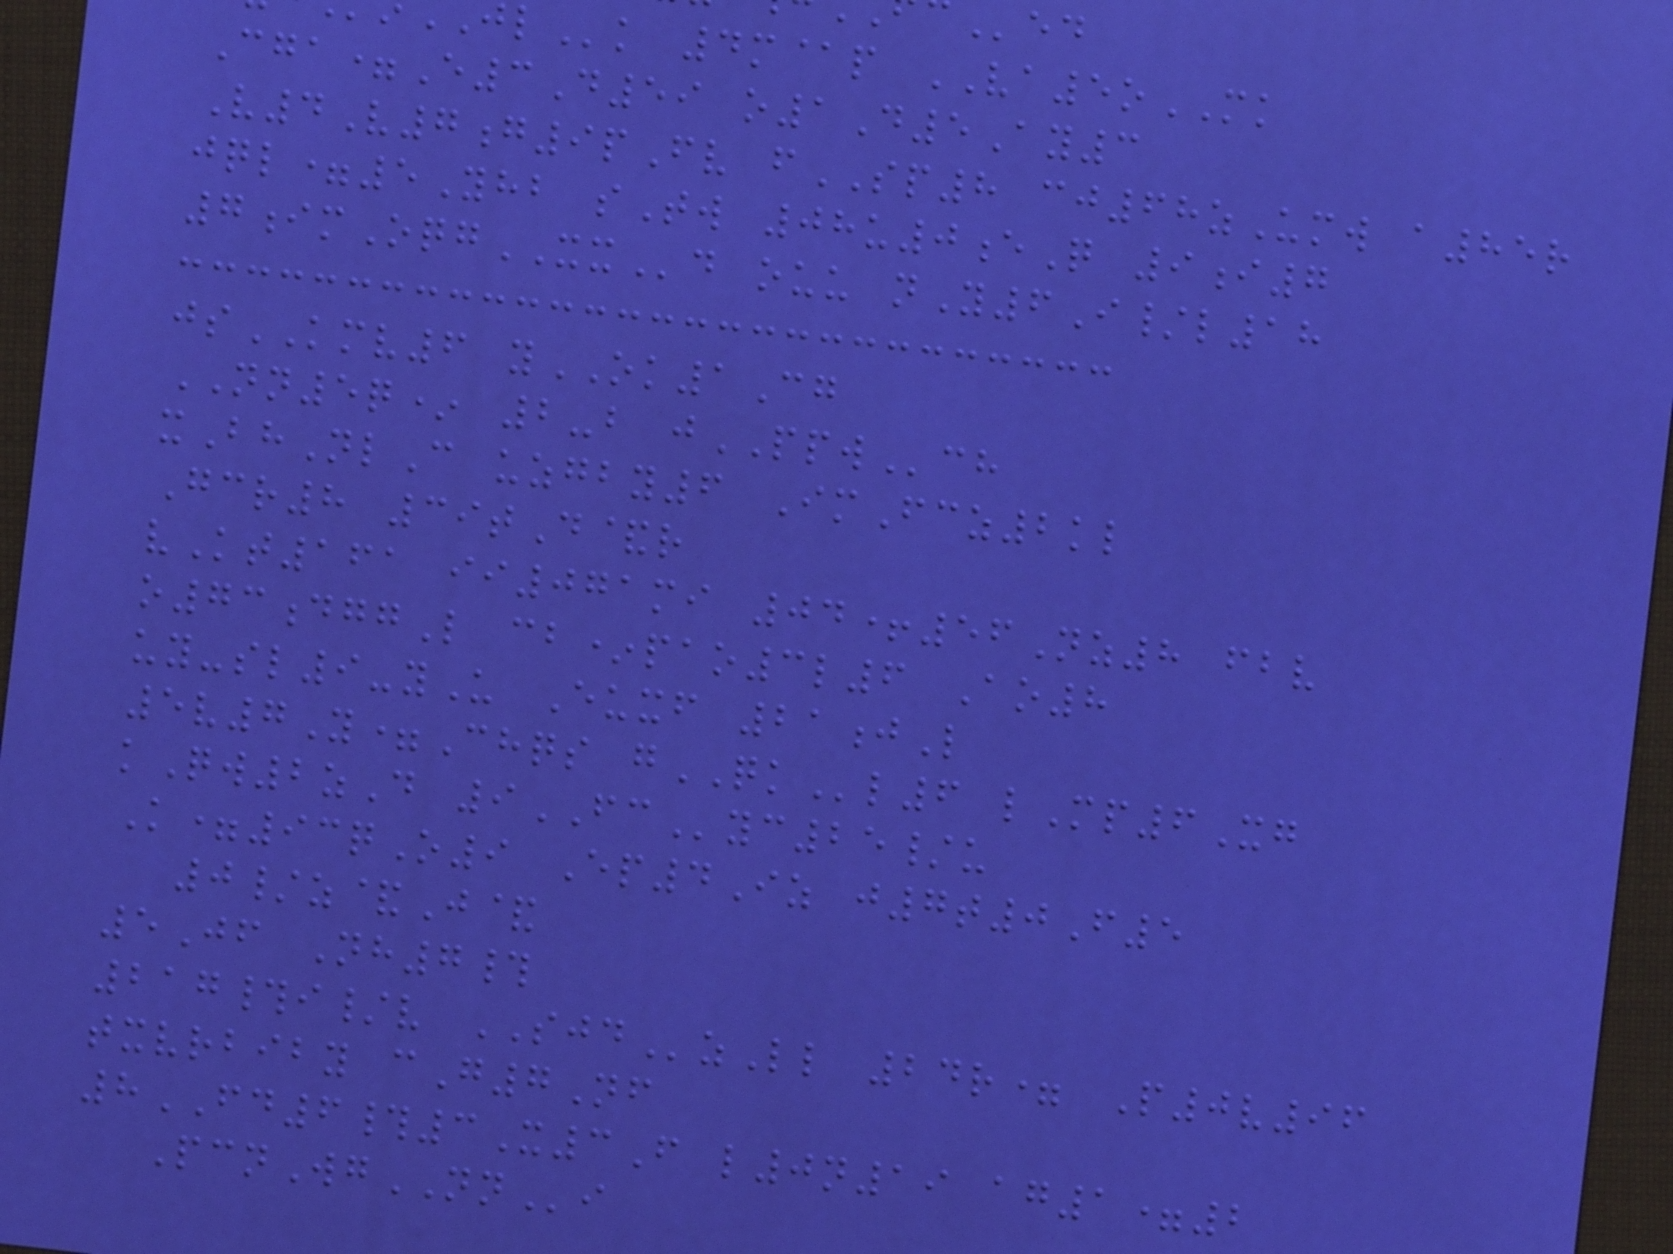k 4m@p VA5oMK
Cga=E3D59 o1D5Ay3
V4V7g9pFv fSP8 cj68zUmw a85r
jql=5Yhb sTw 08u0eQ 9i7
7imOqgXXd ouu nY6I/l18
jsKMV6 yOK1Cg
NN5q* 2-b jPPWch
xBhNlC uzgby6 ImFcz2kl
Gcr8 39tD&r
vKt161 ii071mi 04+56Nz8 fbv
o73dggL cb*pao3l6 Ao8
uy-sl9-yU Euxf 21jL
5v7Y=Chqs gQKl6 lMp6Xg
kQw2zD 9FCyc25/u
K=93qO9 Ep4Iz j7t0F5
0/z&J&
5Jf Nh7#
217#i/v SJDzLl 24r= P0v96
txvrbiby cG7Nf
8FD6#3X3F l0n19 ag1=2
PcnWgNNi
